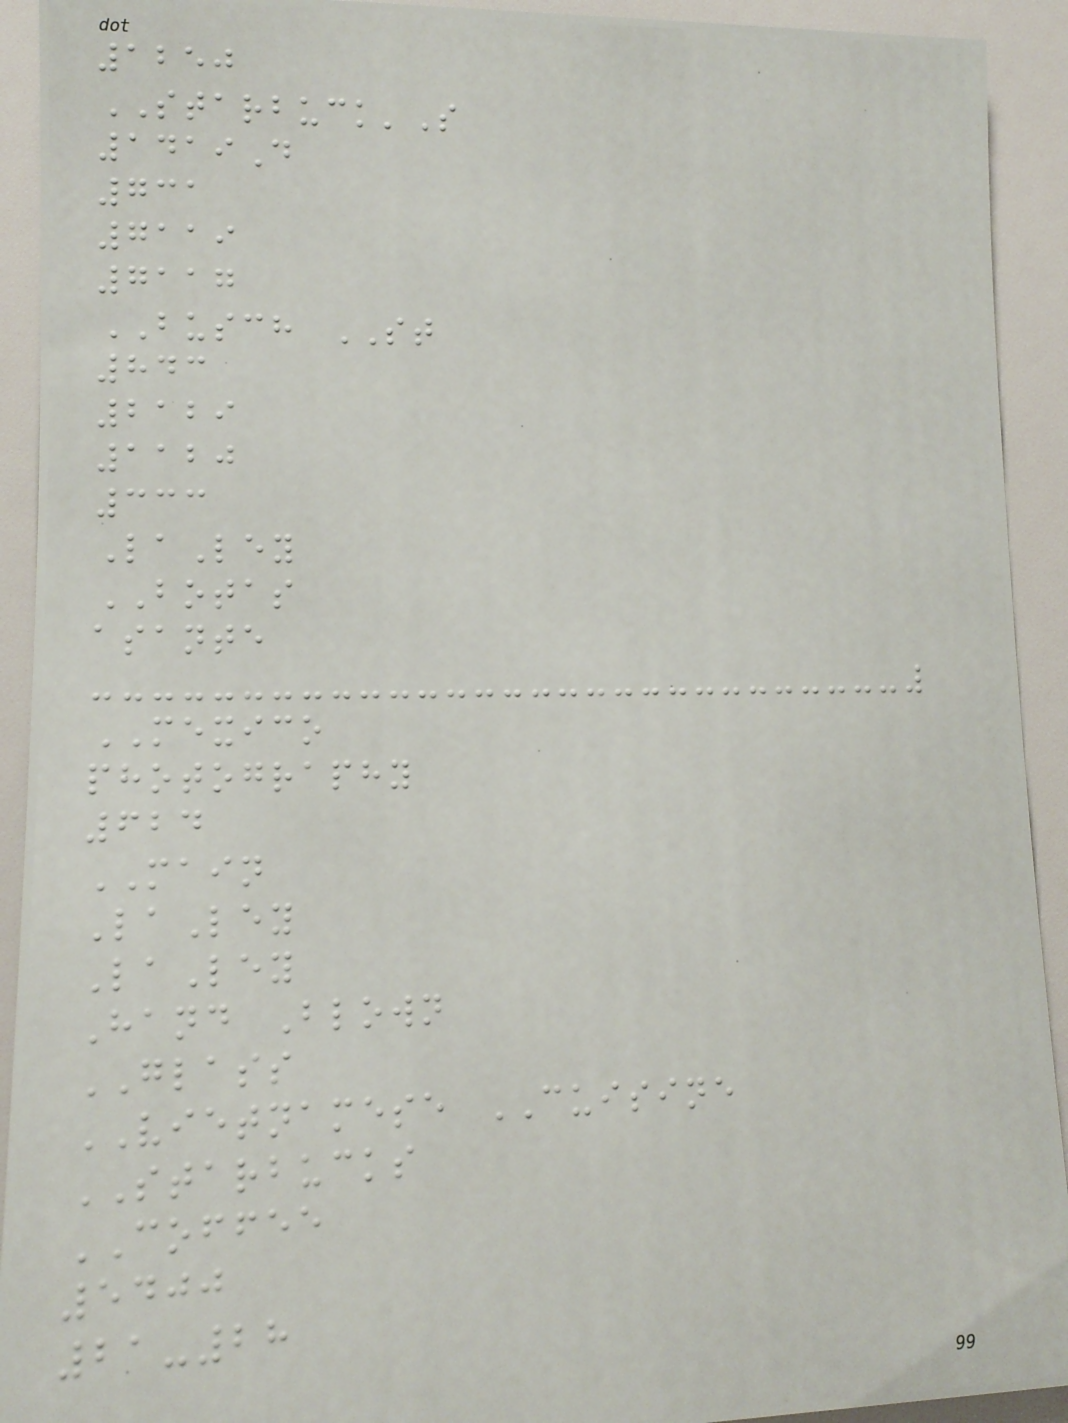1250
STARBUCK'S
1419D
731
7119
7117
BUSCH ST
843
2129
1120
333
LaLey
BOTAS
asante
MEXICO
photography
624
MAIN
LaLey
LaLey
Hand Blown
GLASS
VIETNAMESE CUISINE
STARBUCKS
COFFEE
5400
21-28
